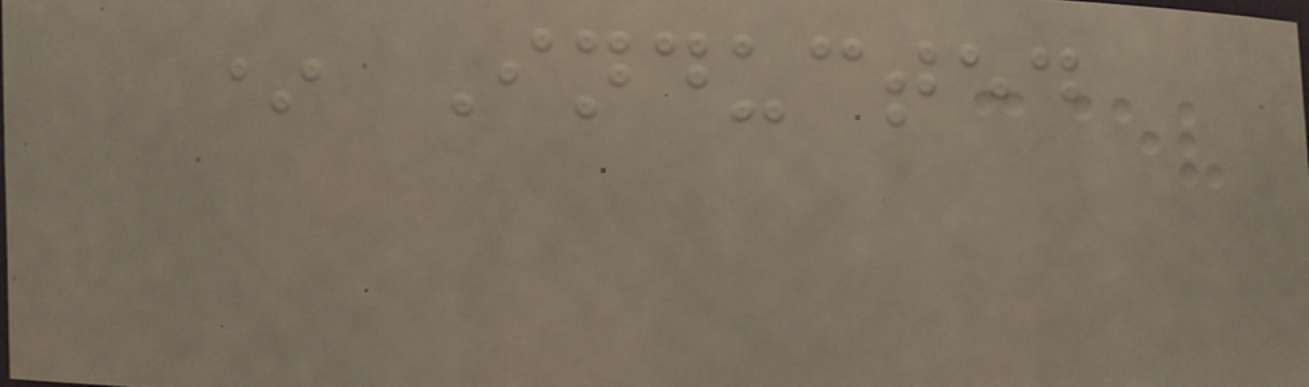* Inducted
